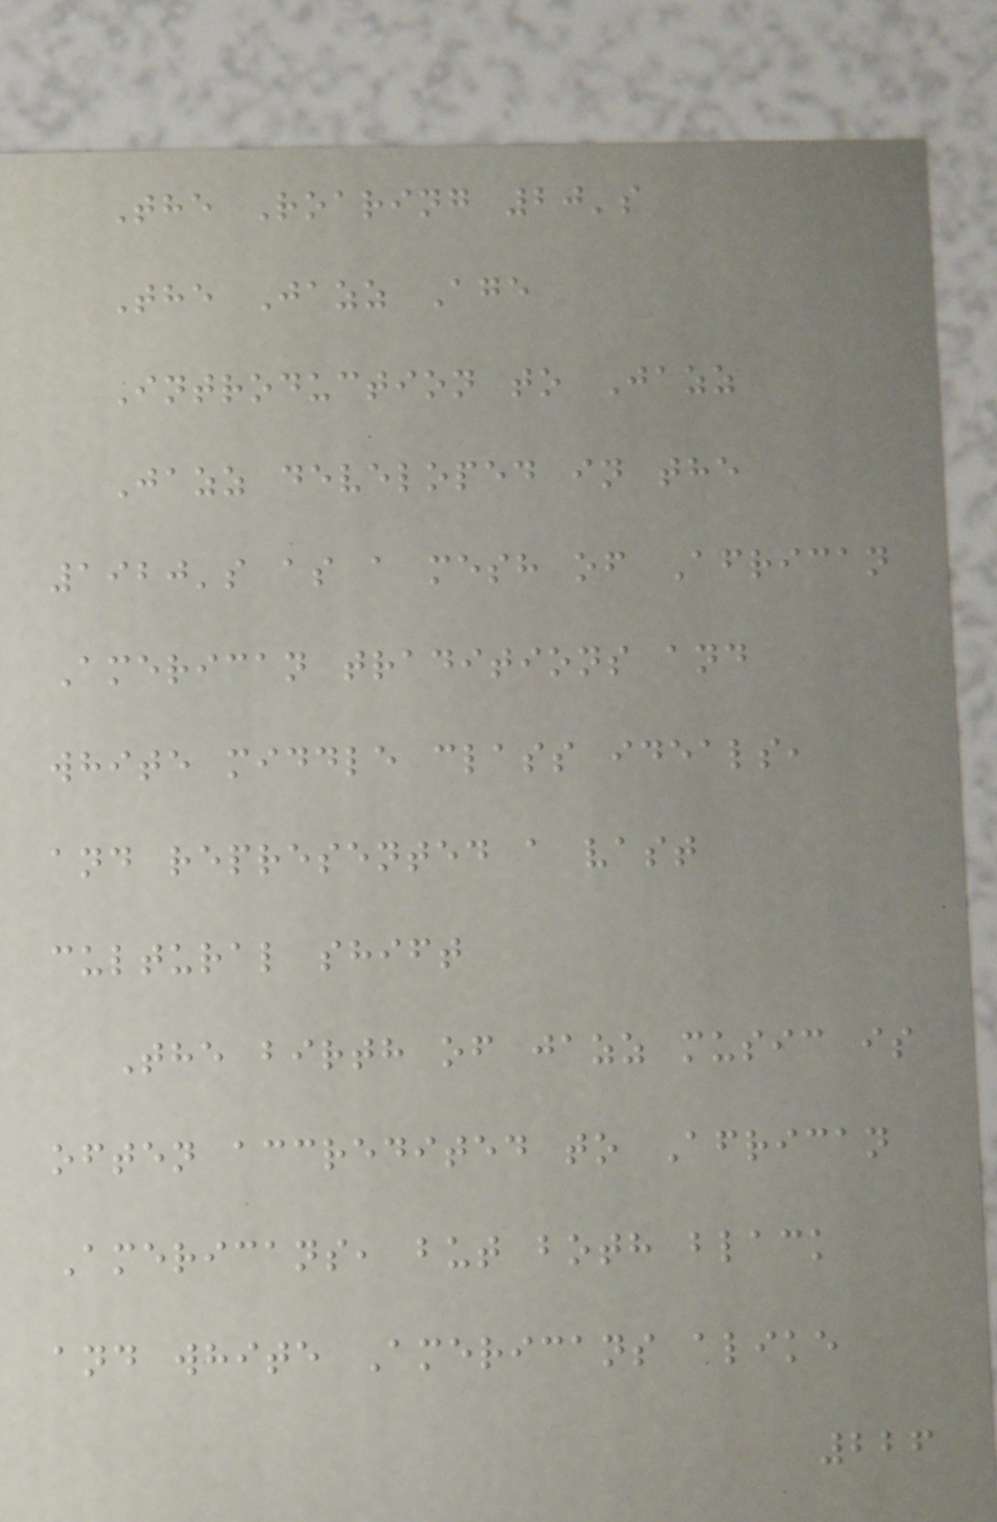The Roaring 20's
The Jazz Age
Introduction to Jazz
Jazz developed in the
1920's as a mesh of African
American traditions and
white middle class ideals,
and represented a vast
cultural shift
The birth of jazz music is
often accredited to African
Americans, but both black
and white Americans alike
226
